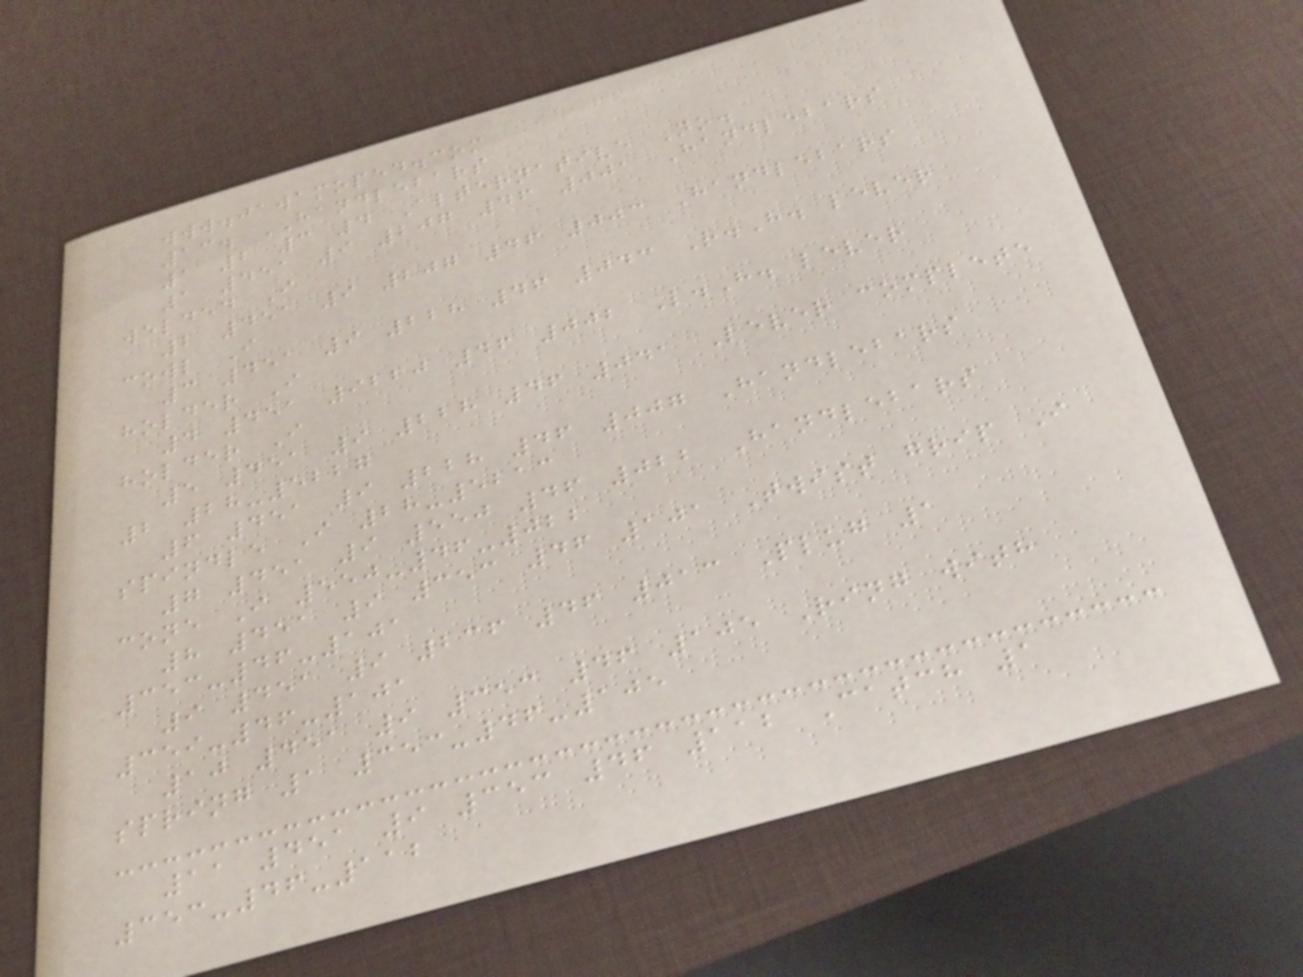www.jawamoped.com
13. HANDLEBARS
1 2 3 4 Alternative No.
1 451 9 207 46 001 Handlebars
welded I
2 451 9 207 46 003 Handlebars
cowl I
3 451 9 228 46 043 R.H. lever
holder I
4 451 9220 46 002 L.H. lever
holder I
5 451 9 228 46 041 Lever complete
2 28-5227
6 451 9 228 46 007 Handlebars
spindle I 28-5213
7 451 9 550 46 022 Handlebars
cone I 550-46-022
8 451 9 353 46 101 Twist grip I
353-46-101
9 451 9 236 46 013 Plug 1
359-46-101
10 451 9 353 46 105 Ring with
spring 1 353-46-105
11 451 9 353 46 112 Catch 1
353-46-112
